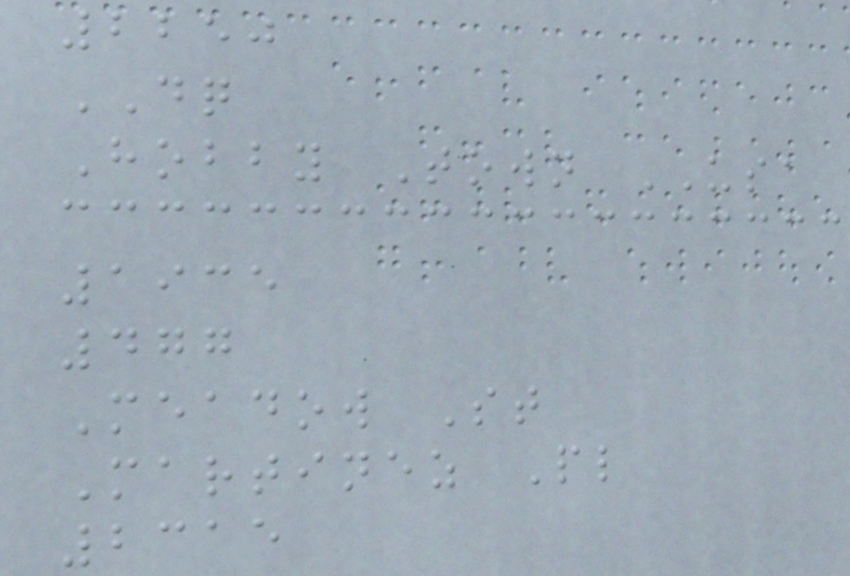2250
DQ
Hobby Town USA
1935
477
Meadow St
Martinez Pl
2315
